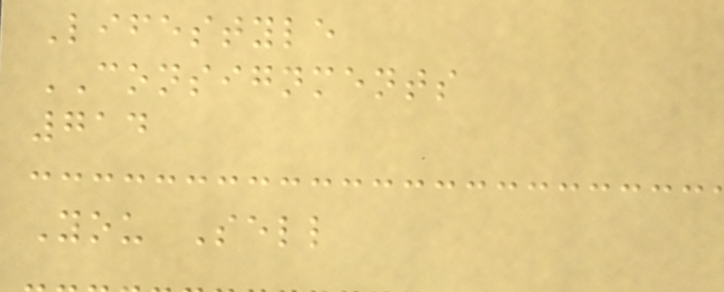Lifestyle
CONSIGNMENTS
714
You Sell
